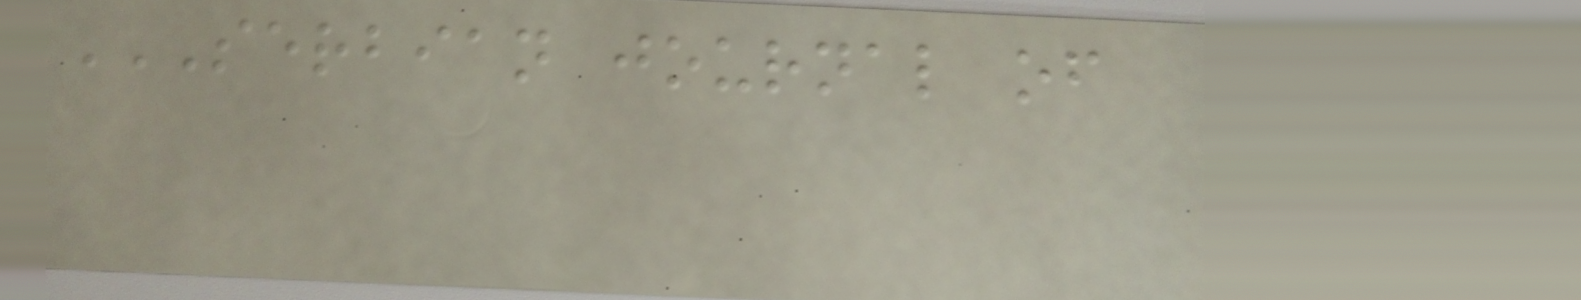SERBIAN JOURNAL OF
